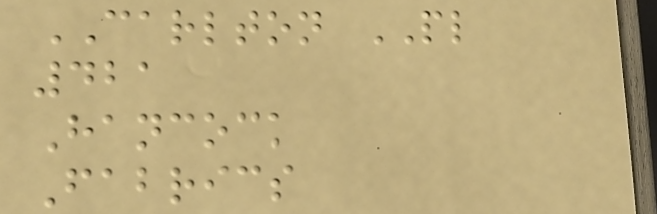CARLTON PL
421
Hancock
Fabrics
